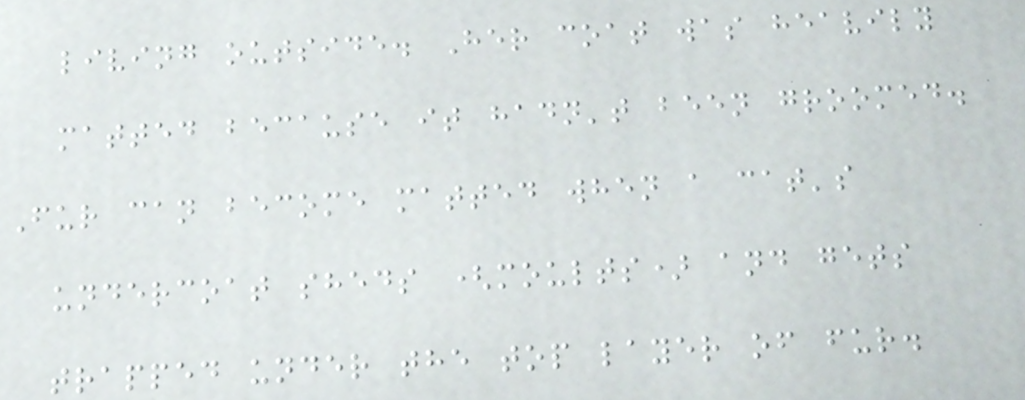living outside. Her coat was heavily
matted because it hadn't been groomed.
Fur can become matted when a cat's
undercoat sheds (moults) and gets
trapped under the top layer of fur.
